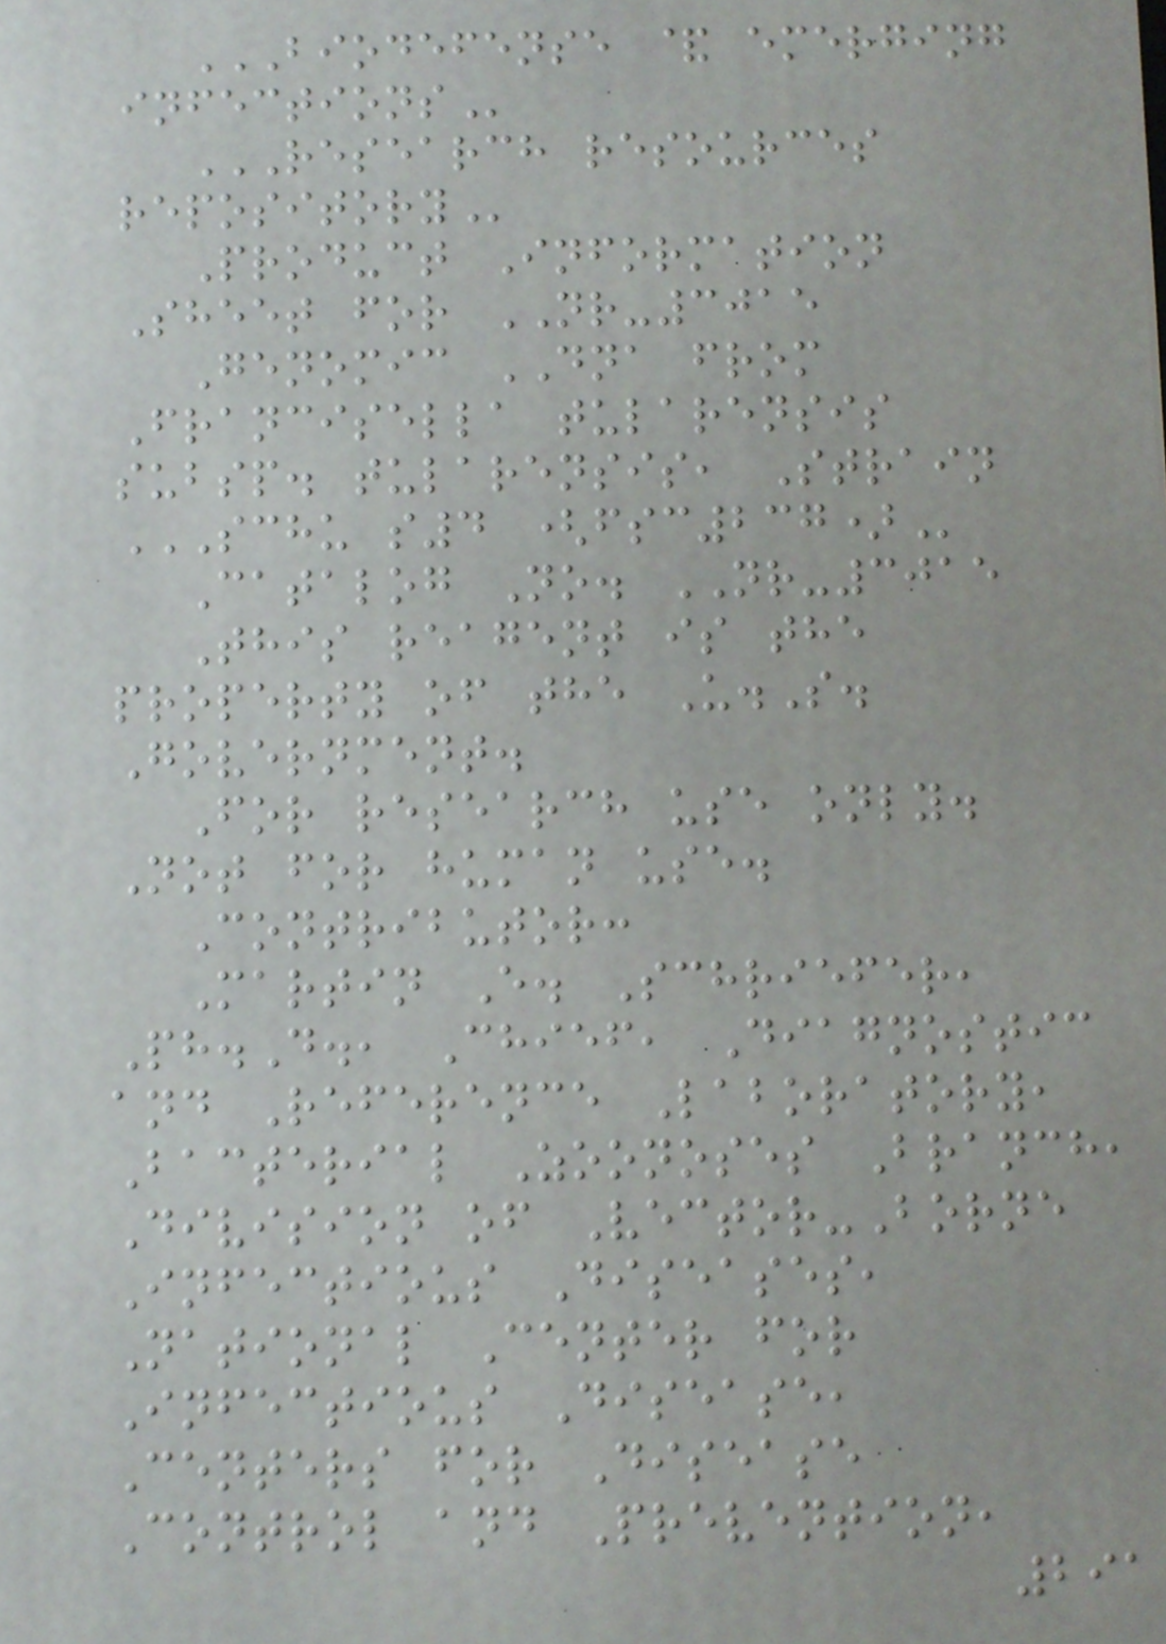BIODEFENSE & EMERGING
INFECTIONS
RESEARCH RESOURCES
REPOSITORY
Product Information
Sheet for NR-3015
Genomic DNA from
Francisella tularensis
subsp. tularensis, Strain
SCHU S4 (FSC237)
Catalog No. NR-3015
This reagent is the
property of the U.S.
Government.
For research use only.
Not for human use.
Contributor:
Martin E. Schriefer,
Ph.D., Chief, Diagnostic
and Reference Laboratory,
Bacterial Zoonoses Branch,
Division of Vector-Borne
Infectious Diseases,
National Center for
Infectious Disease,
Centers for Disease
Control and Prevention,
291
